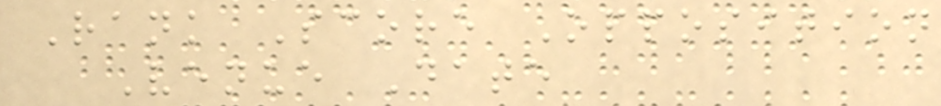Rank Score Opposition
Venue Date
